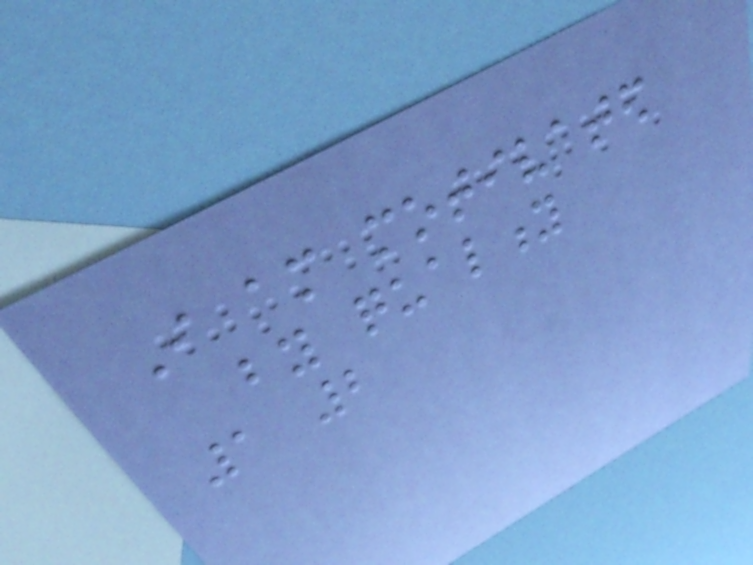I am motivated
by quality
1 2
